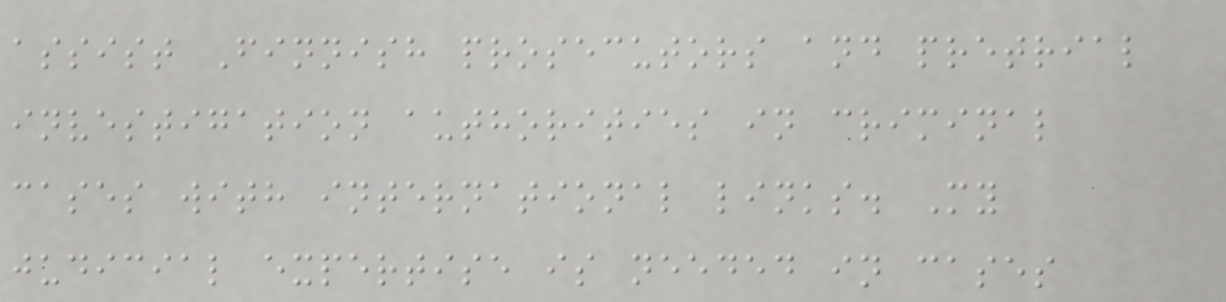assist Finnish prosecutors and pretrial
investigation authorities in criminal
cases with international links. My
judicial expertise is needed in cases
